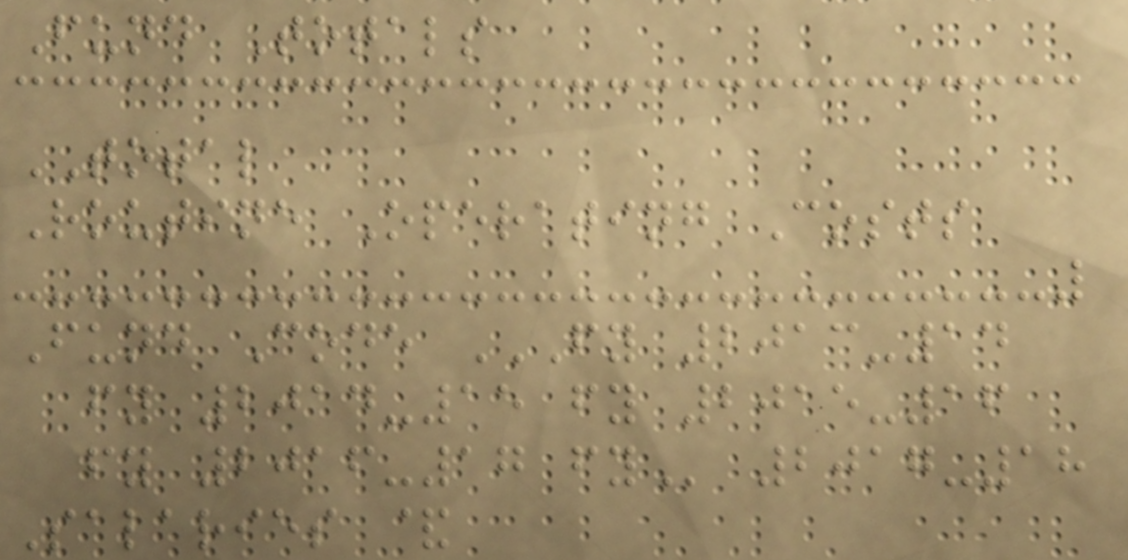Fund Totals
TOTAL
Routine Operating Costs
Fund Code FY 2013-14
FY 2014-15 FY 2015-16
FY 2016-17 FY 2017-18
Salaries &
